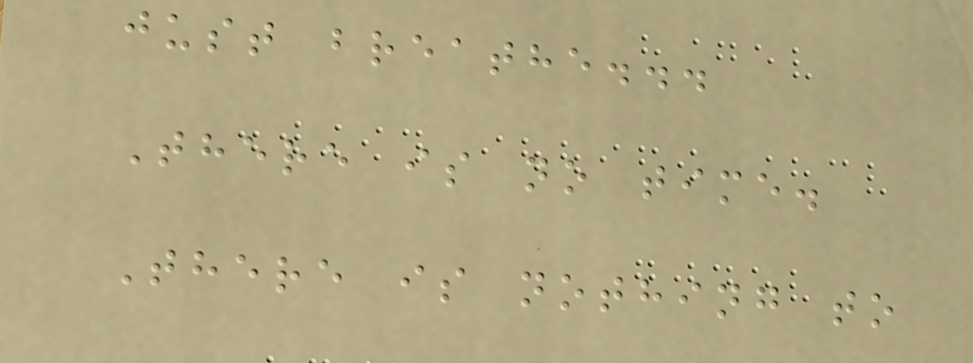just breathe...
There is no time.
There is nothing to
